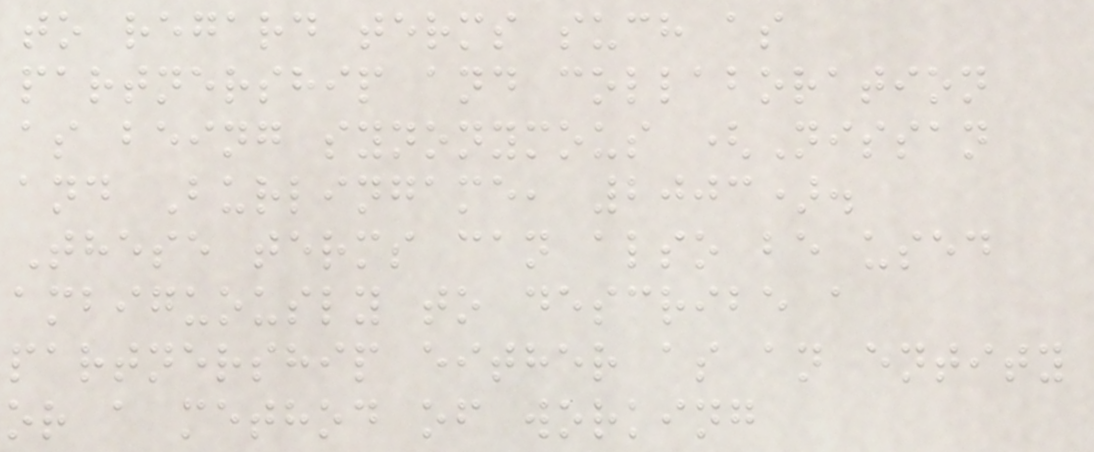to regard terms such as
partnership and collaboration
as being synonymous (Nissan
and Burlingame, 2003).
These terms can also be used
ambiguously to describe a
partnership either as an entity
or a method of working
